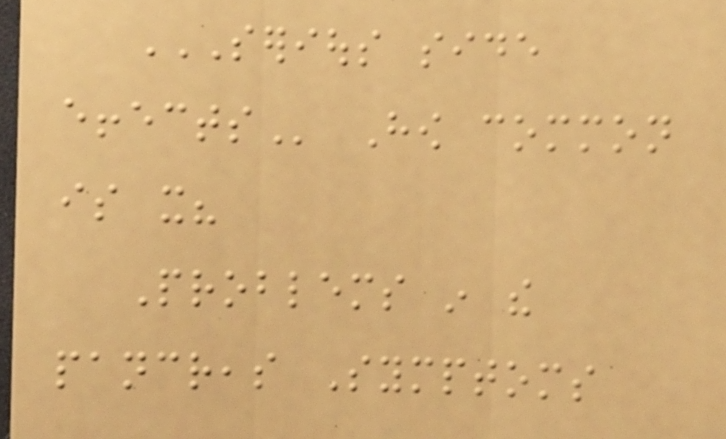SERIOUS SIDE
EFFECTS How common
is it?
Problems in the
pancreas Symptoms
